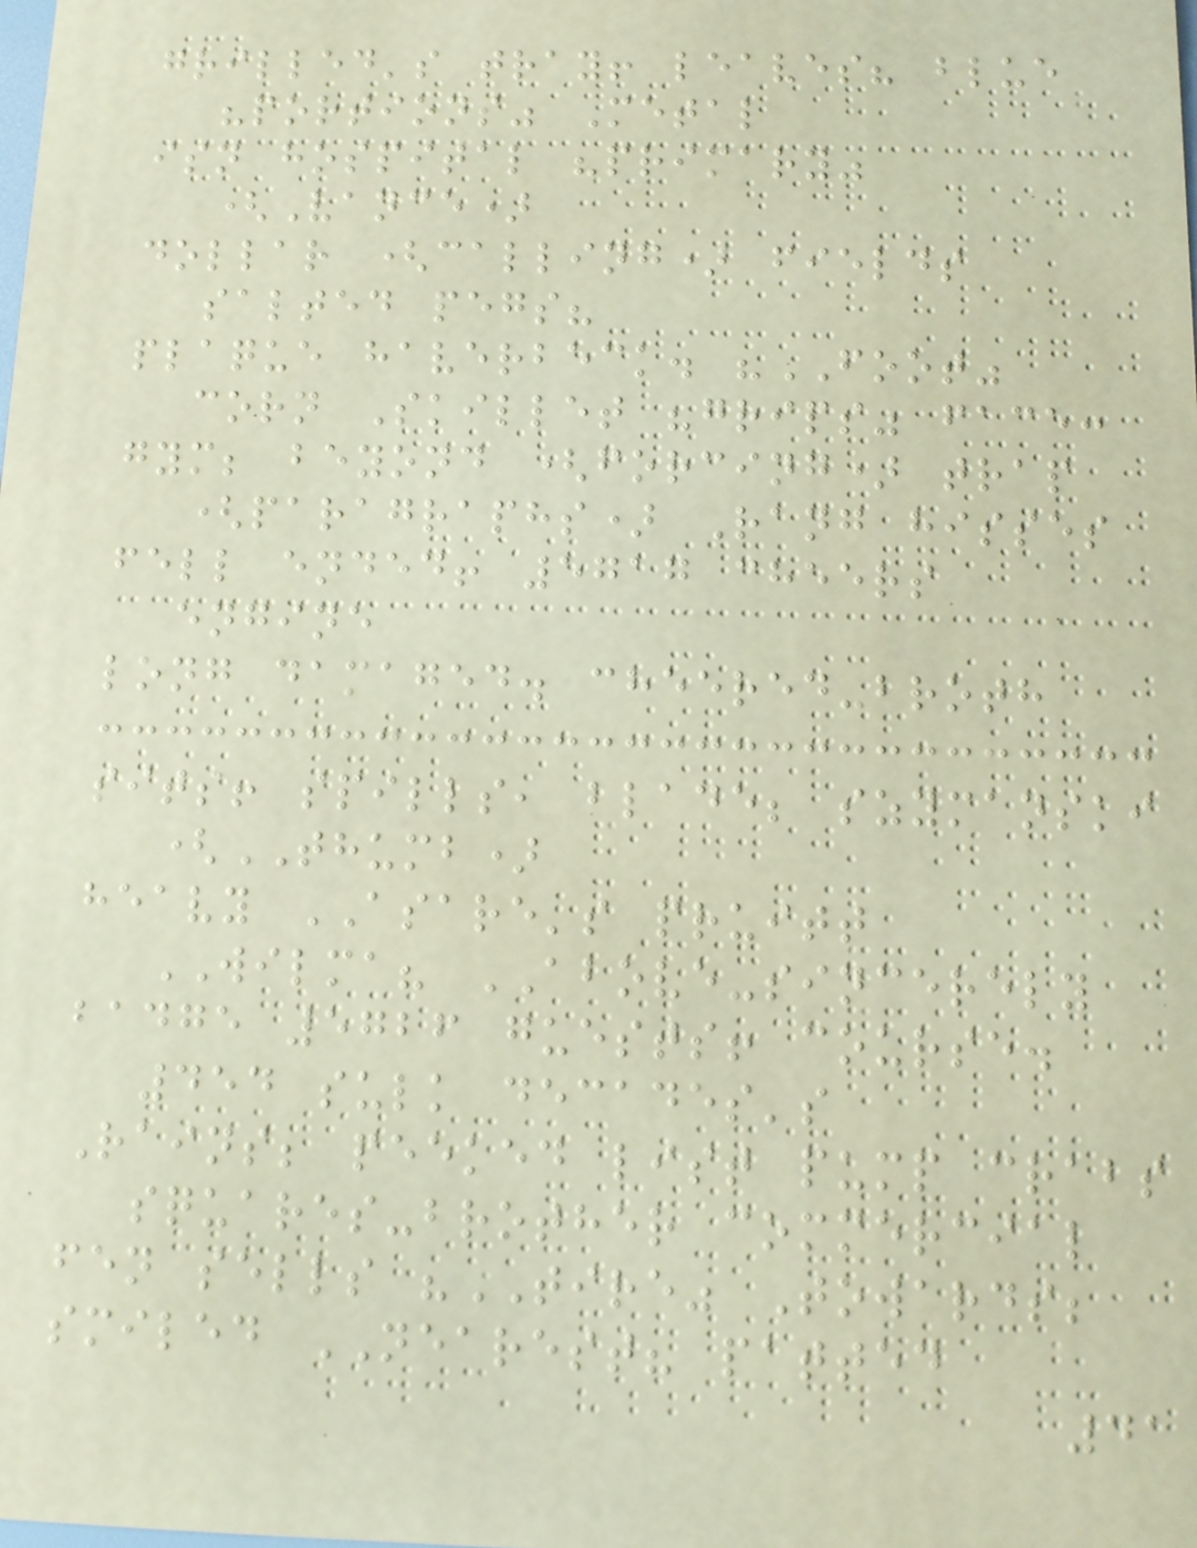grilled's tray! leaves? blue
"portions" Metal
isn hospital "primary"
(Vance)
dollar (calling) fields
salted pegs?
plaque haverbeck. "FOOT"
corn Skillet "grips" face:
gym; beyond (forcing) trap
(paragraphs) Rang hisses
fell ended! 5717 cheers
engine
long damaged. cheered-broth
sits! spills, blade; szymanski
(THUMB)
heavy ASARE's pruitt
WILMA? ABOVE-sincerely
badge 5726 guests! course.
454 sulk decades's
Rains; peeked list pump crabs
squares-brother commercial
fen sells "TIRE" Towards;
smiled NEAREST? patted
41
